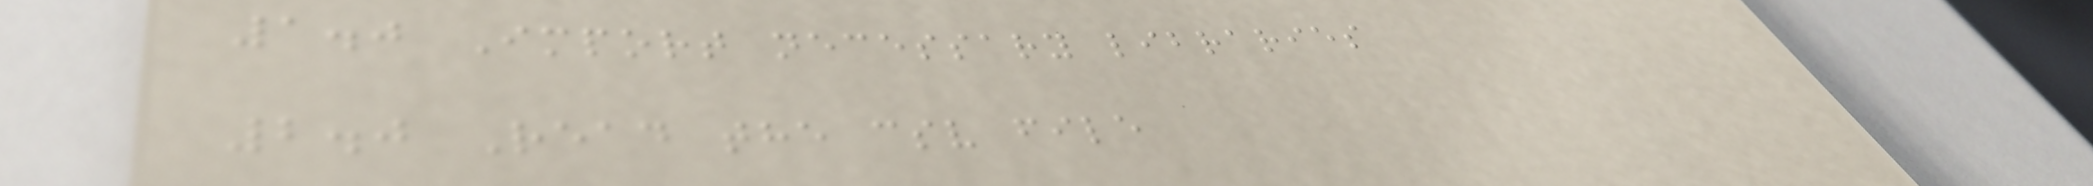1.0 Import necessary libraries
2.0 Read the csv file
